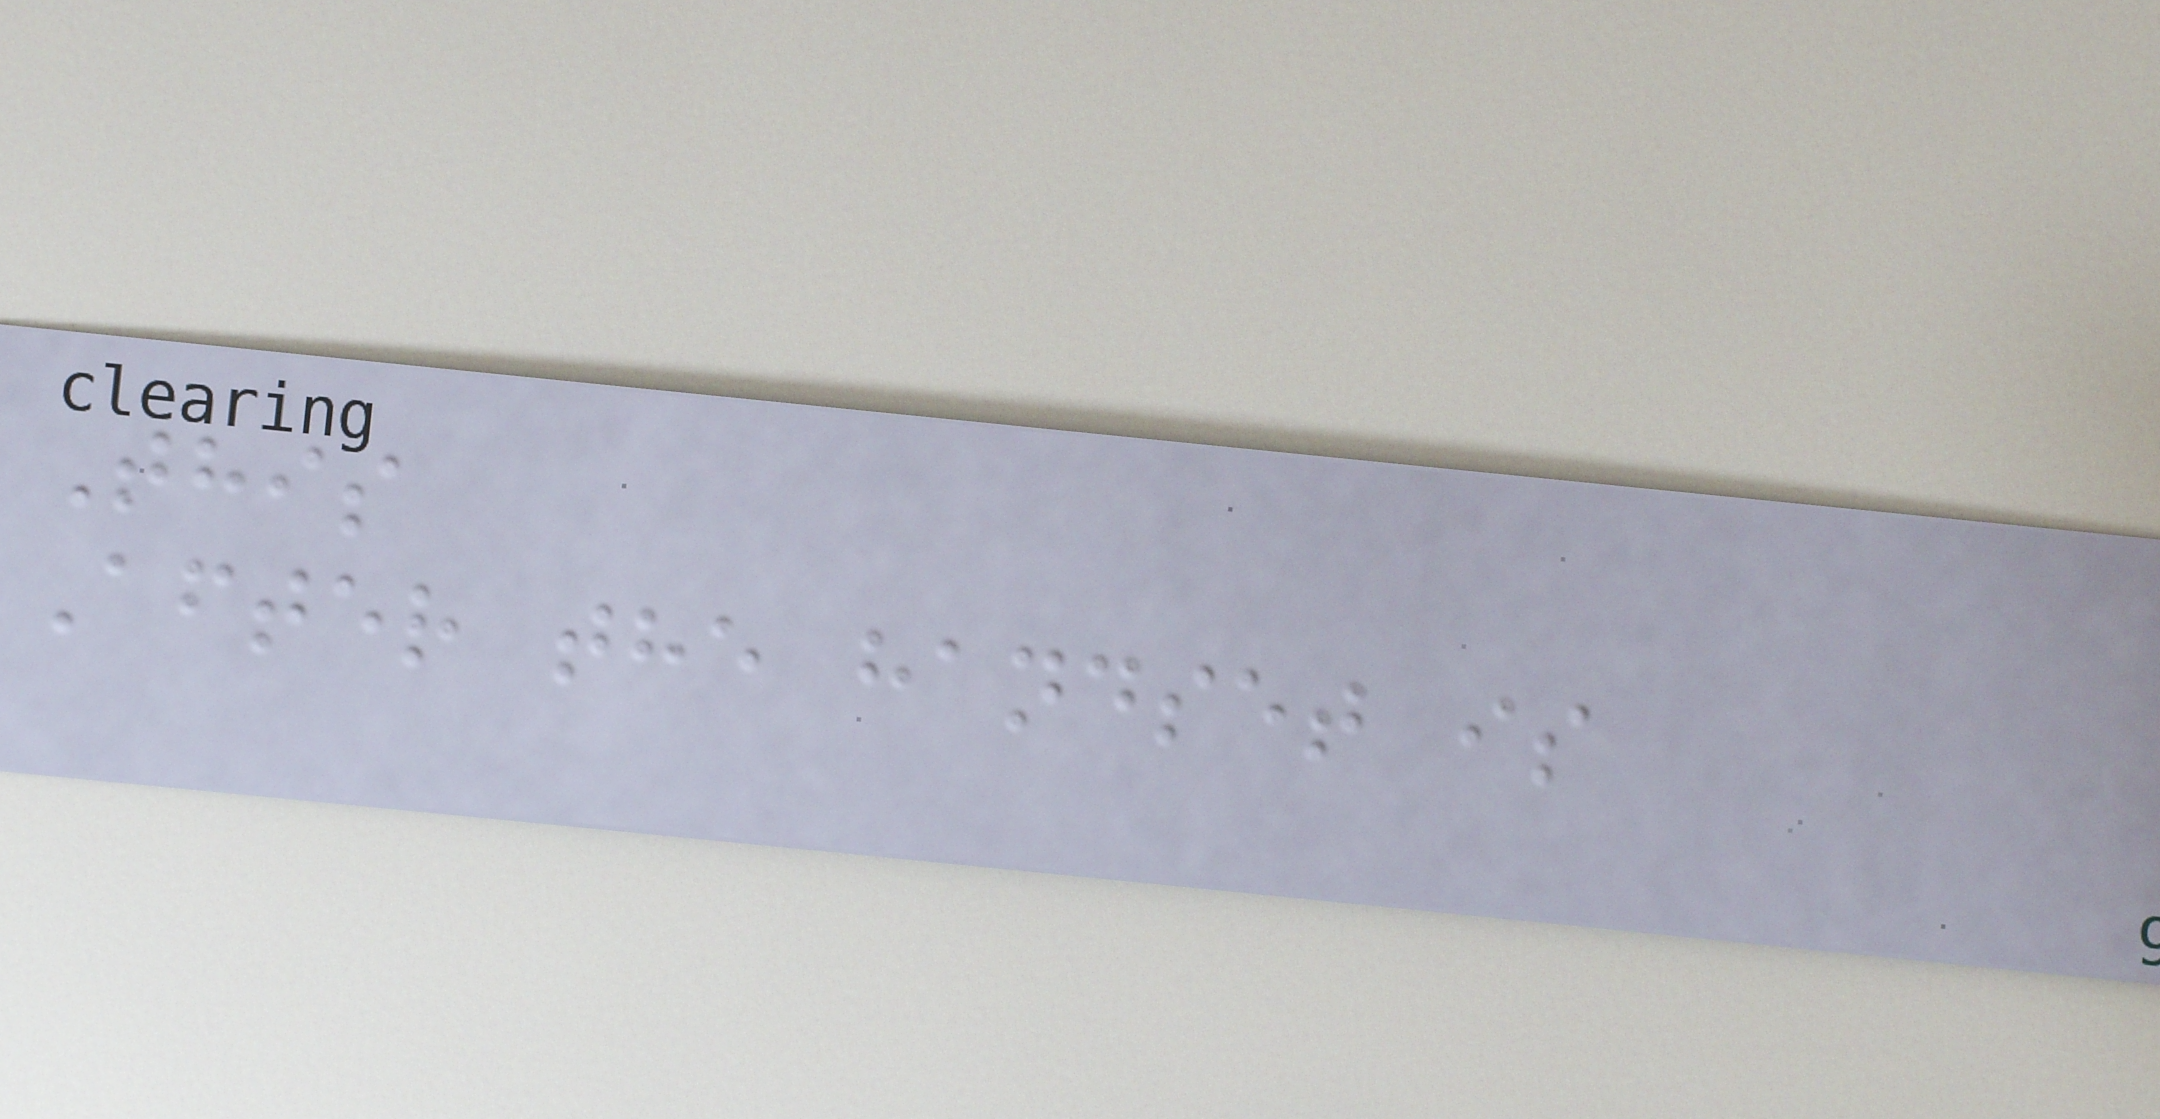This
After the handset is
